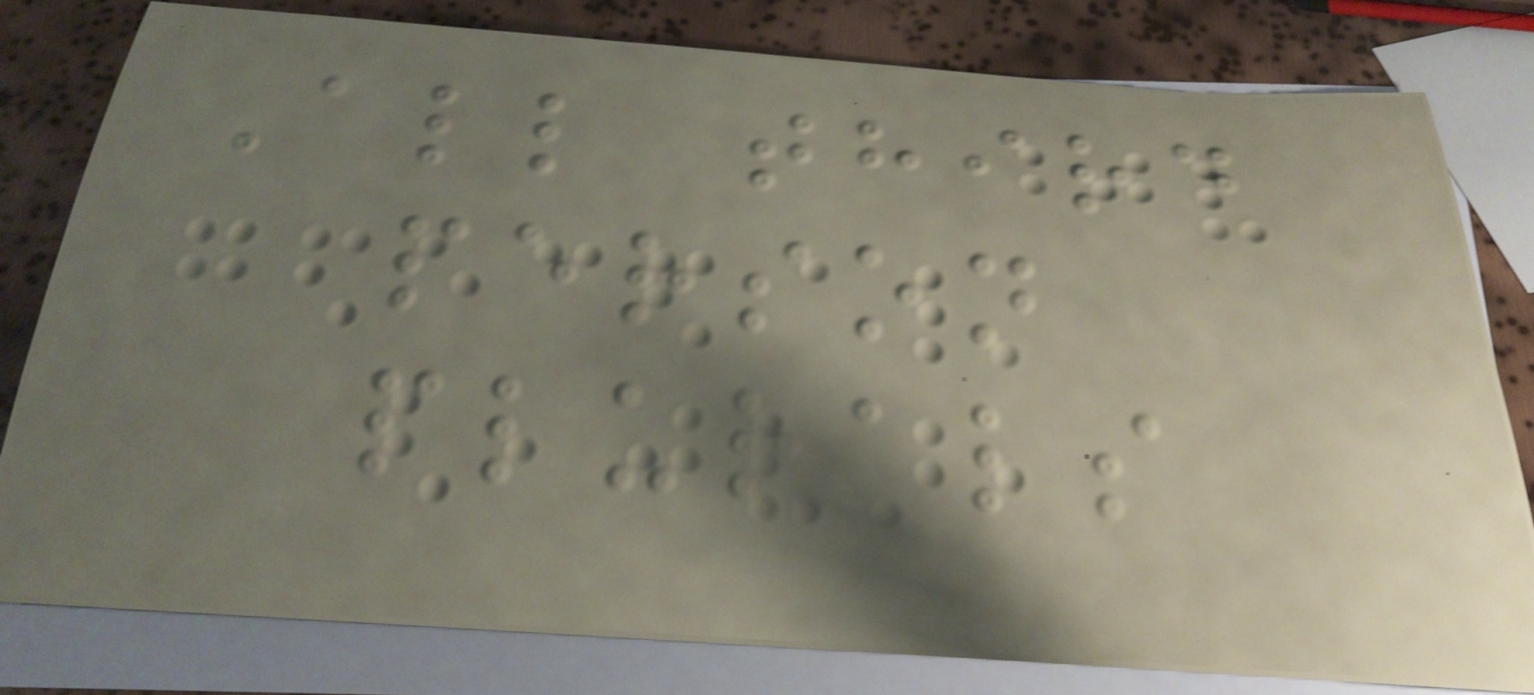All third
person
plurals
